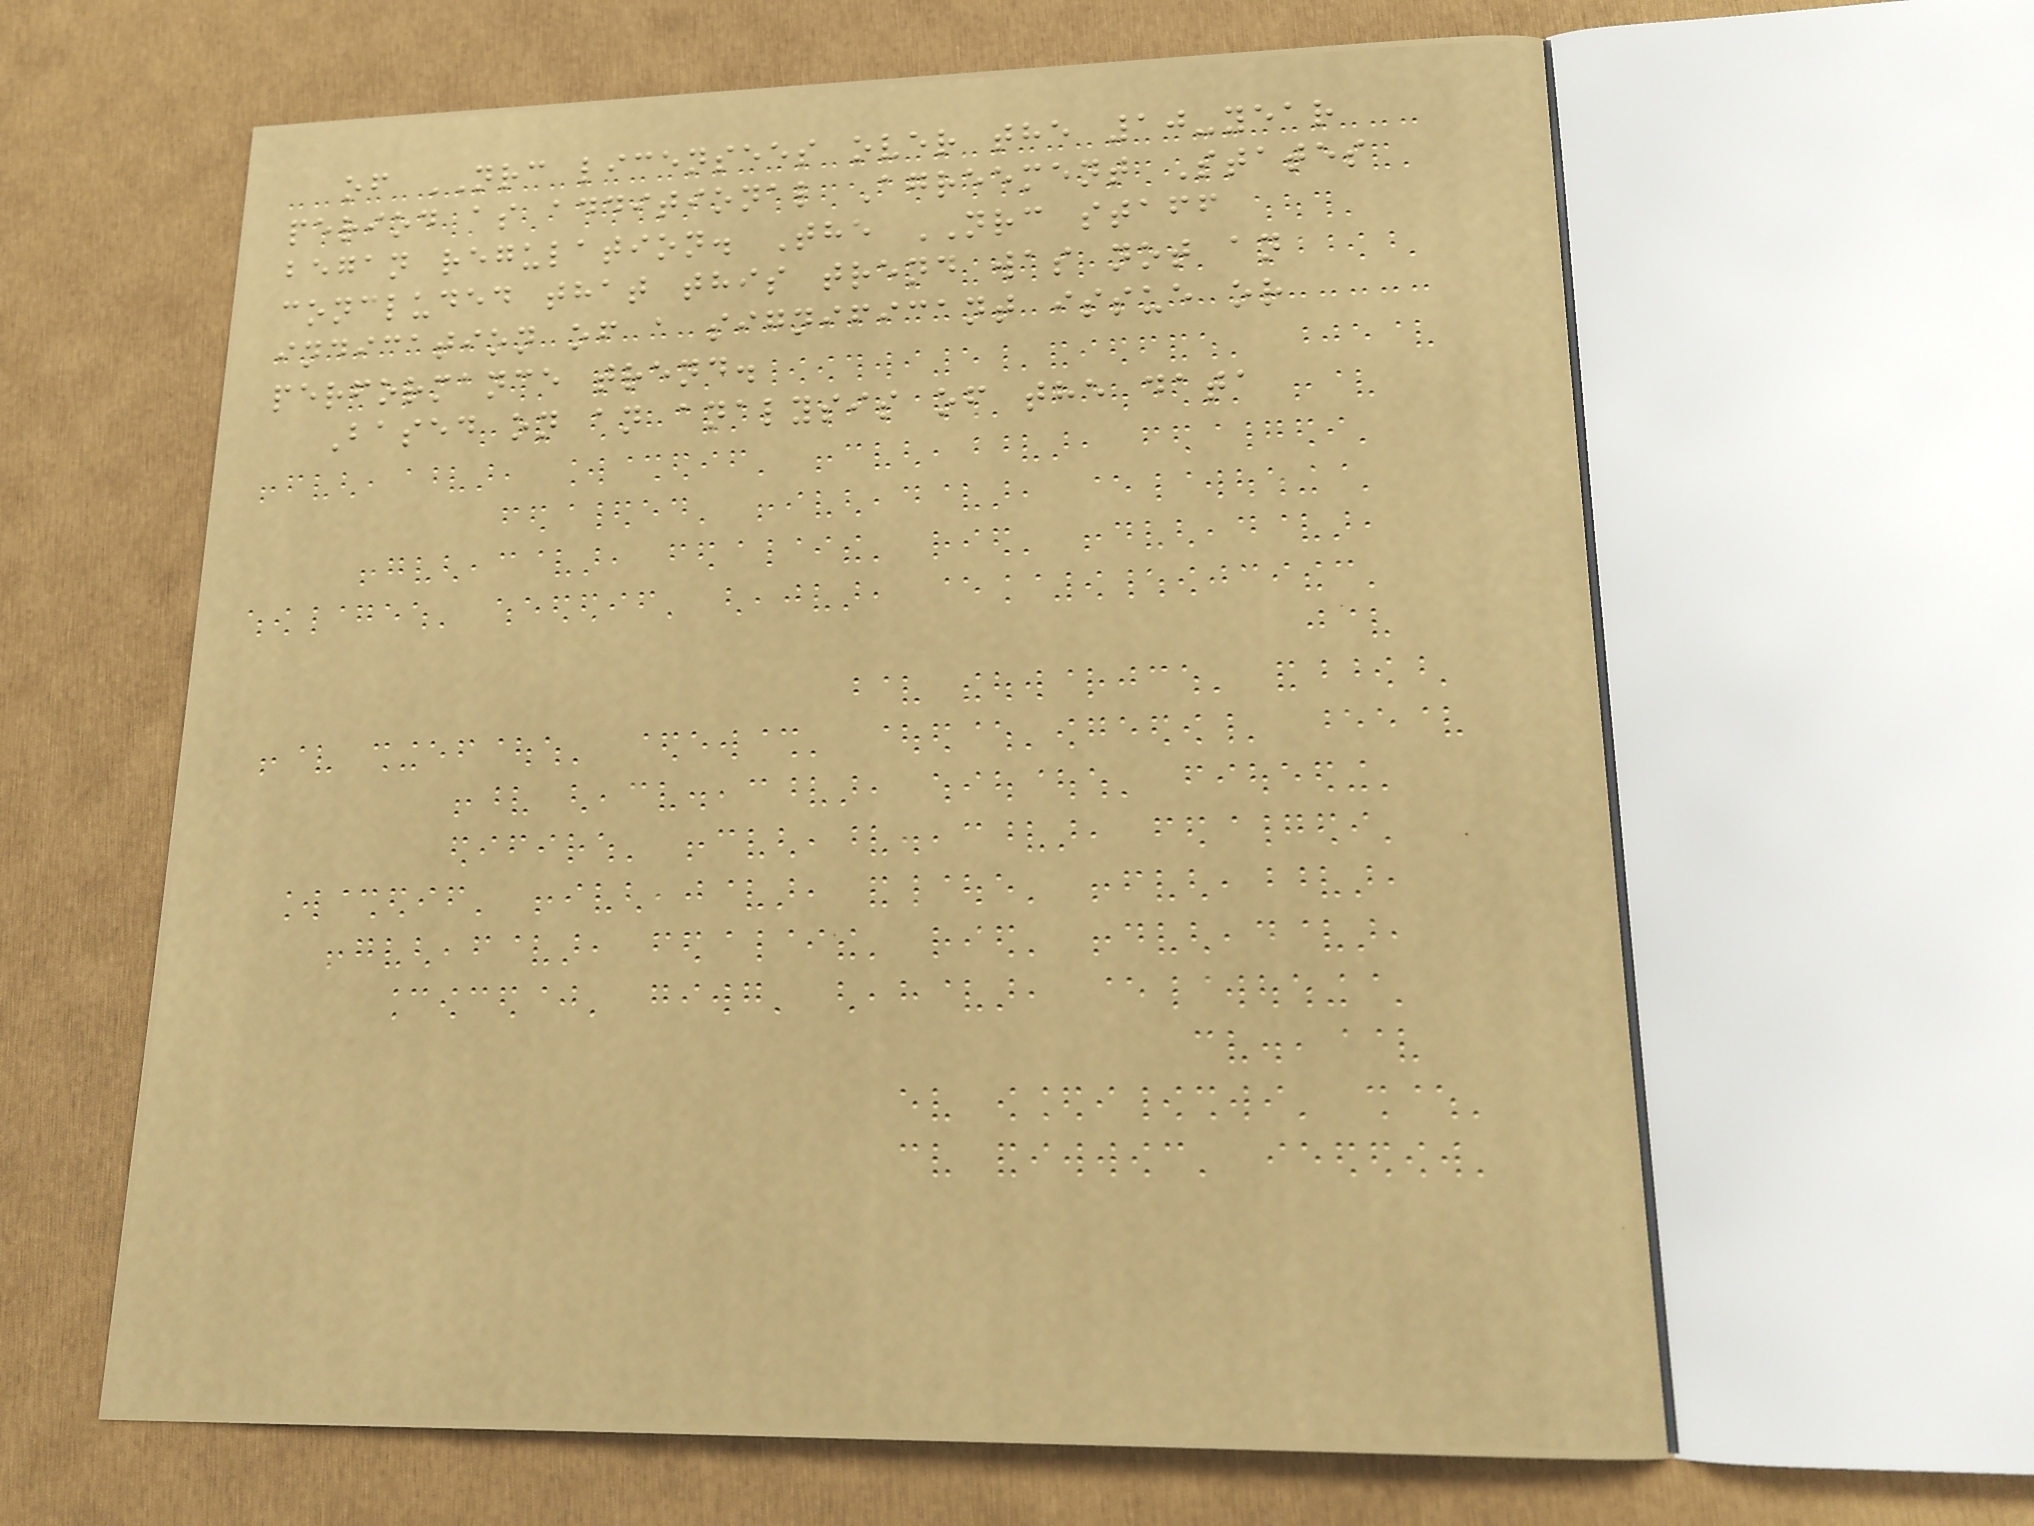of NRC licensees over the 10-year
period as additional Agreement States
began regulation. The NRC staff
concluded that this trend was not an
indication of a significant issue or
performance trend.
Based on an analysis of the data
